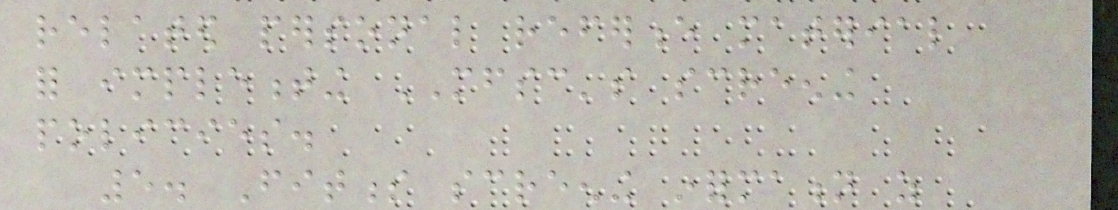related personal reference material
for implementing MFSC's screening
policies.
5. Fitness screening information as
